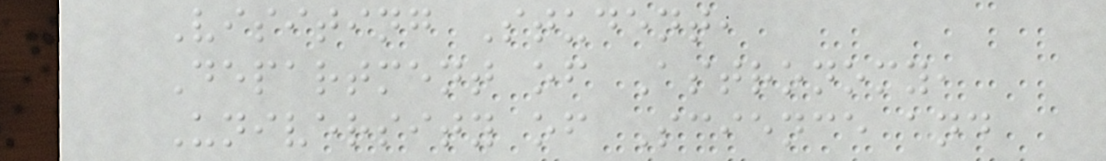Visiting Student,
Department of Astronomy,
University of Science and
